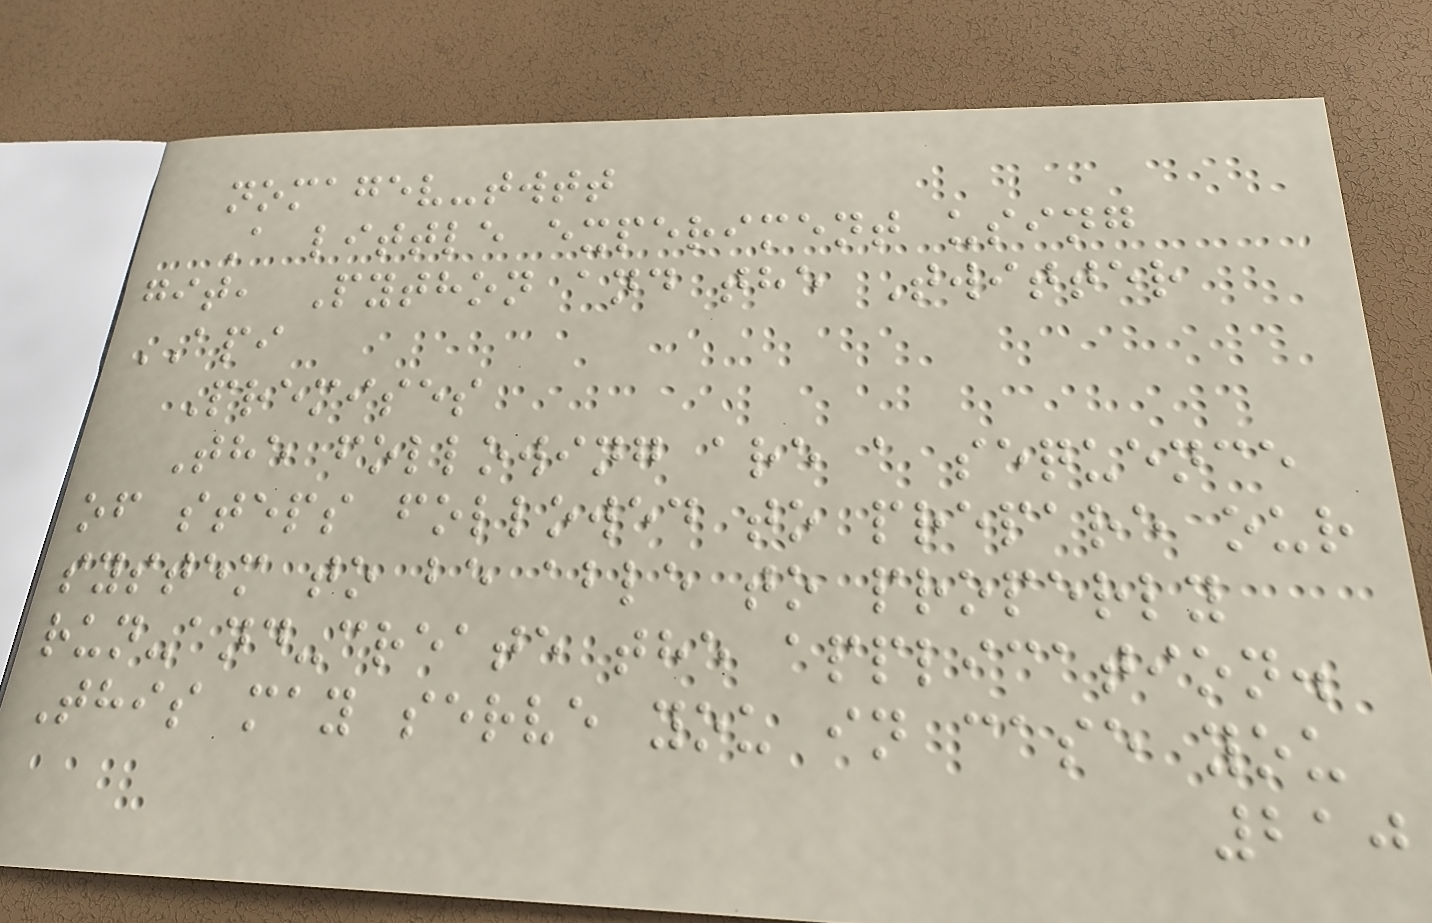nomagev-twtt
A little experiment using
git, Python and the Twitter
API
Premises
The following are a sequence
of steps followed to prepare our
system to be able to properly
run-and-create the application.
This may serve you in case you
210
